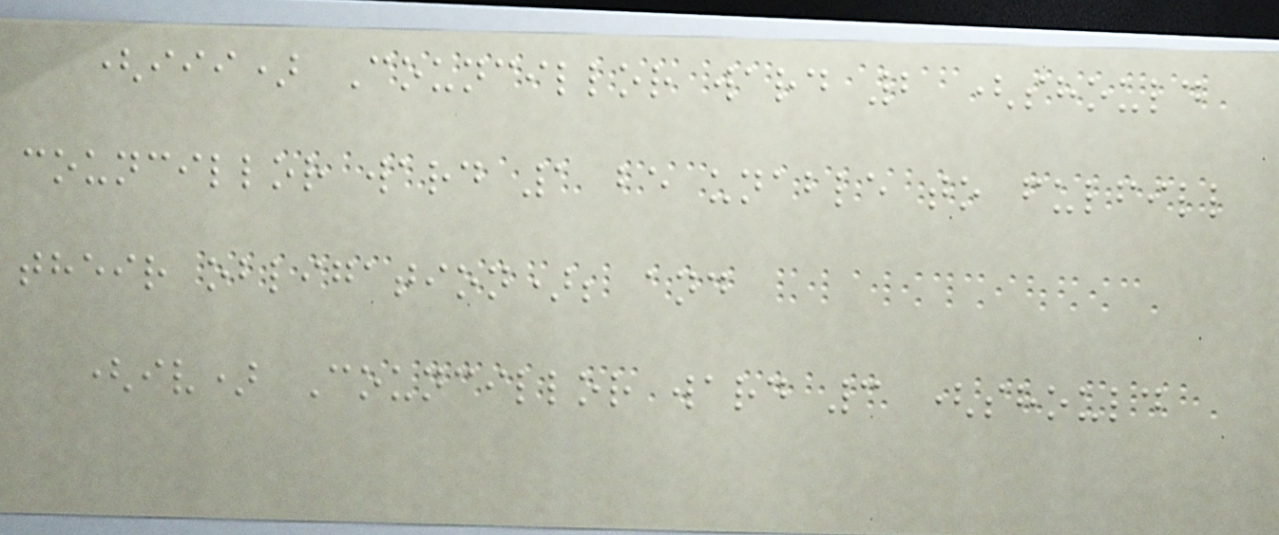(iii) Councillor ward 2 (should
councillor ward 1 be unable to fulfill
their obligation); and
(iv) Councillor ward 3 (should
